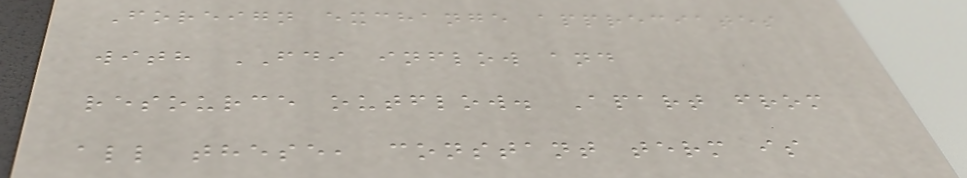Foreign exchange appreciates
with FDI inflow and
resource outflow. Apart from
all these, constant term is
